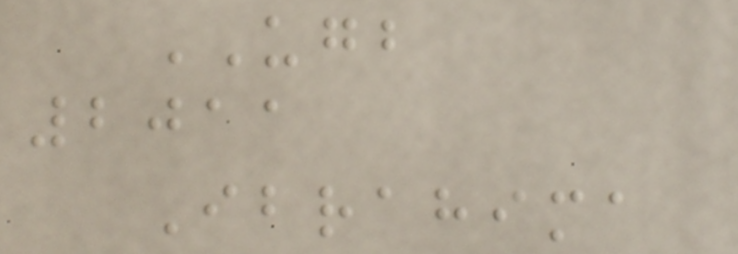UGB
2011
Ibrahima
